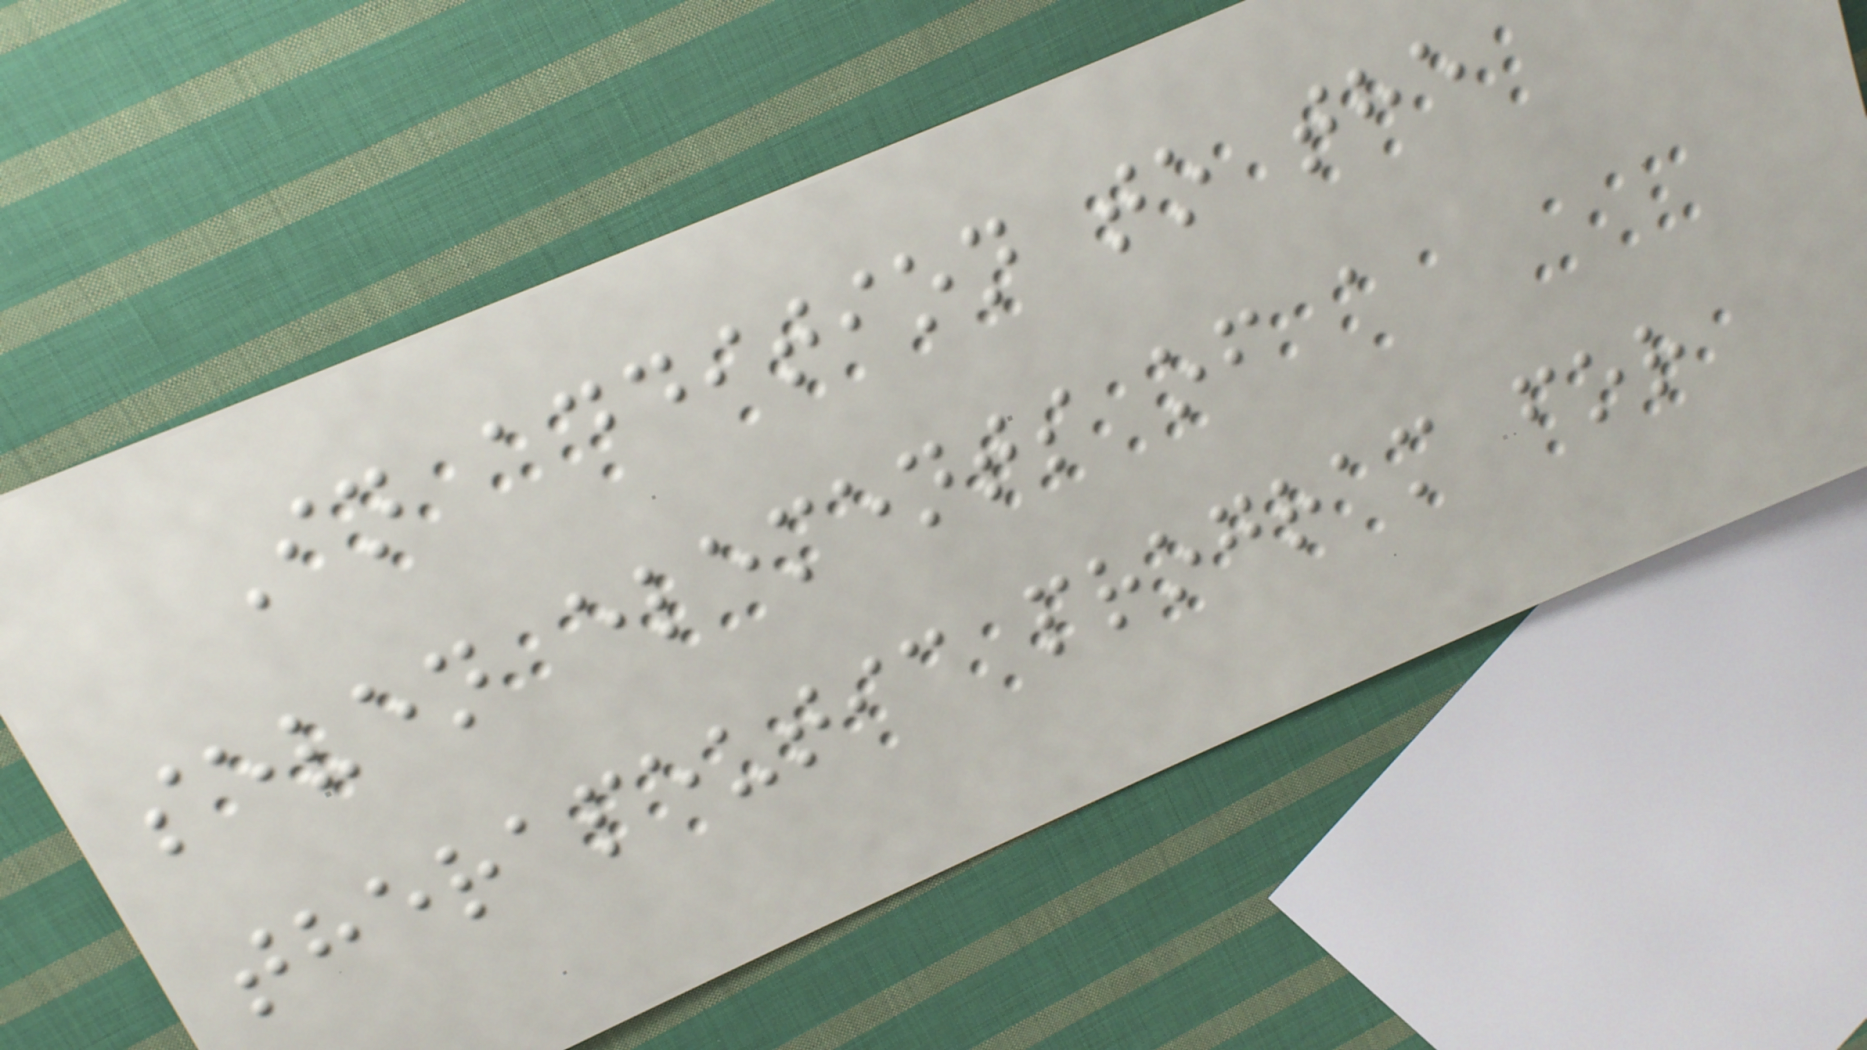In addition to the
seven elements of a
therapeutic program for
